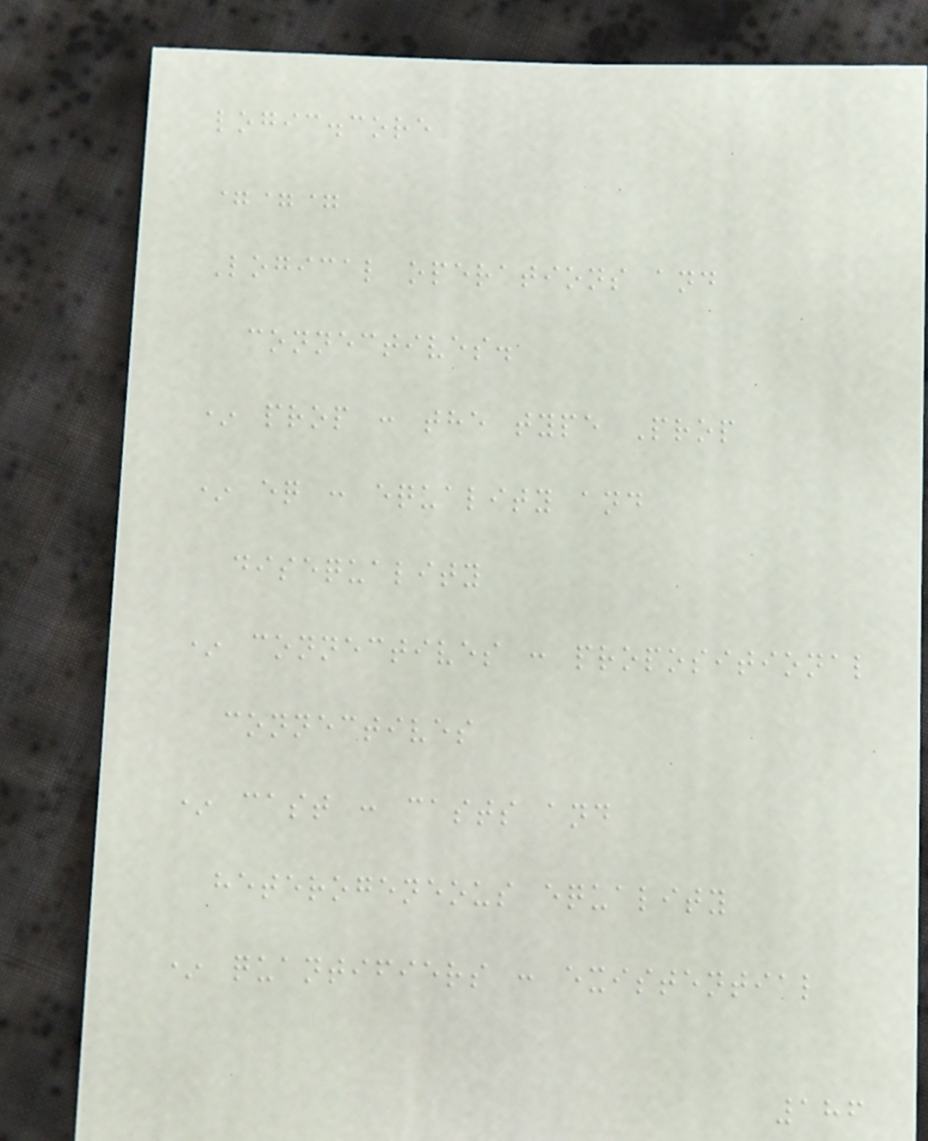logic.core
===
Logical operations and
connectives.
* prop : the type Prop
* eq : equality and
disequality
* connectives : propositional
connectives
* cast : casts and
heterogeneous equality
* quantifiers : existential
186
